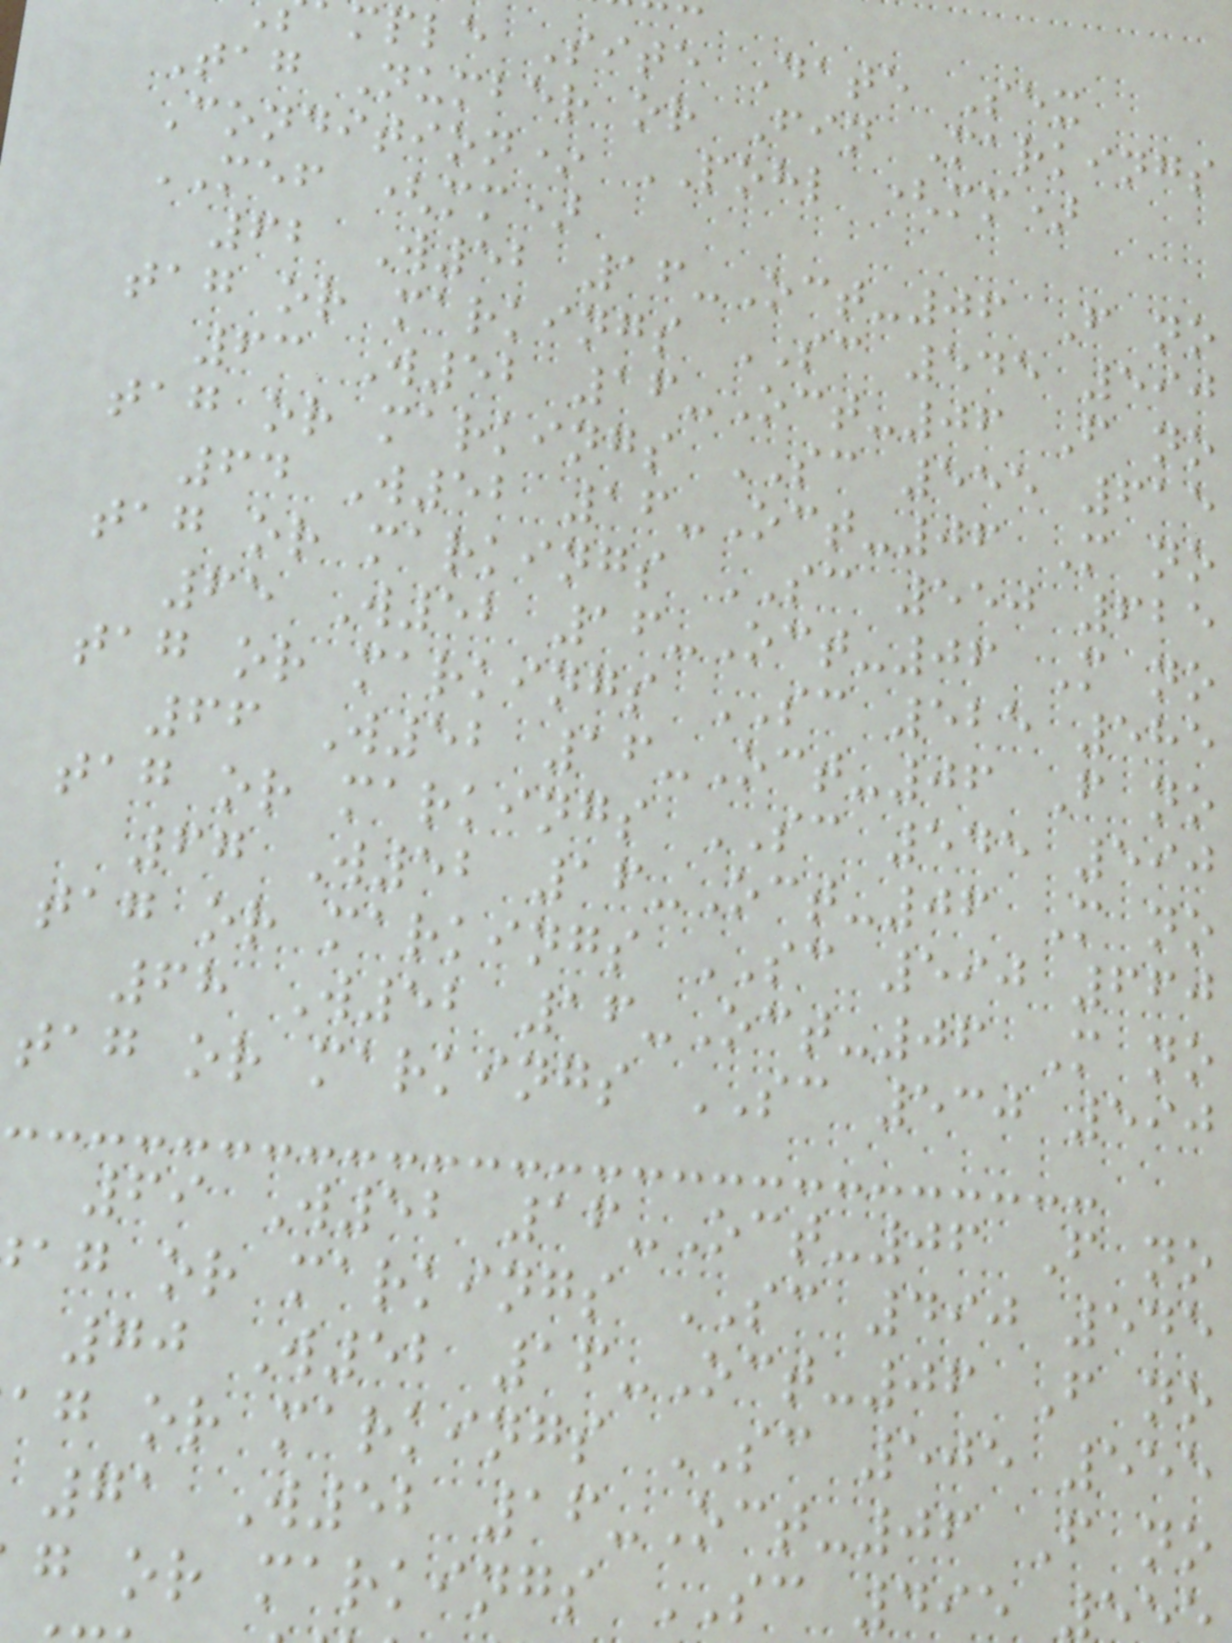mple Site Date Sex
Tag Number or Fin Markings
Condition* POHL (mm)
MEF (mm)
62 W52 16-Oct-06 F no
tag or markings SC 545 590
63 W52 16-Oct-06 F no
tag or markings SC 555 615
64 W52 16-Oct-06 M no
tag or markings SC 550 625
65 W52 16-Oct-06 M no
tag or markings SC 525 585
66 W52 16-Oct-06 F no
tag or markings SC 545 590
67 W52 16-Oct-06 M no
tag or markings SC 590 660
68 W52 16-Oct-06 M no
tag or markings SC 530 590
69 W52 16-Oct-06 F no
ag or markings SC 490 545
70 W52 16-Oct-06 F no
ag or markings SC 505 555
71 W52 16-Oct-06 F no
g or markings SC 495 55
